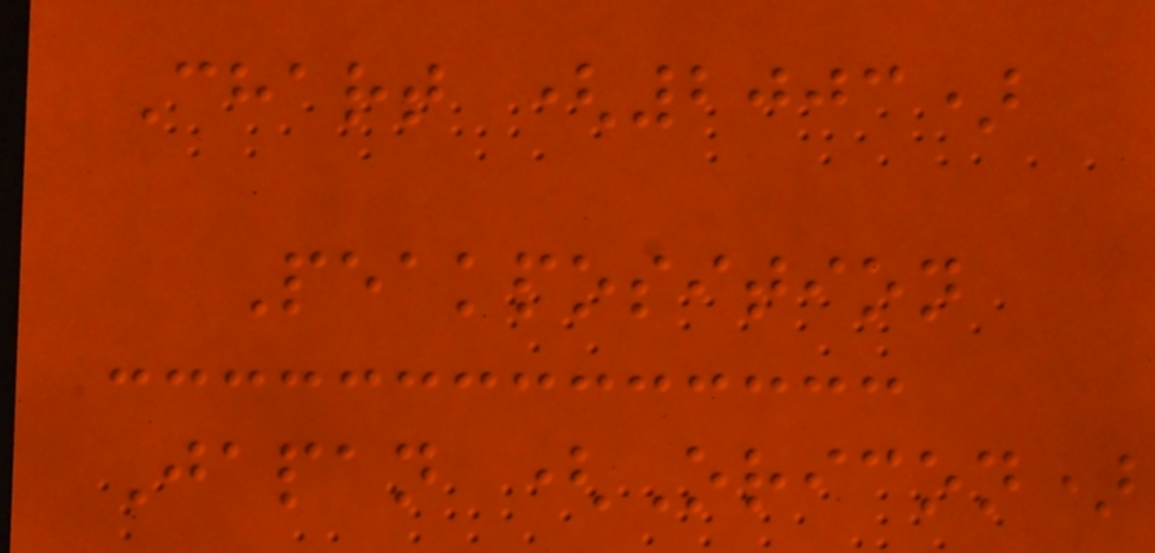Chart (2003)
Peakposition
Japan (Oricon)
